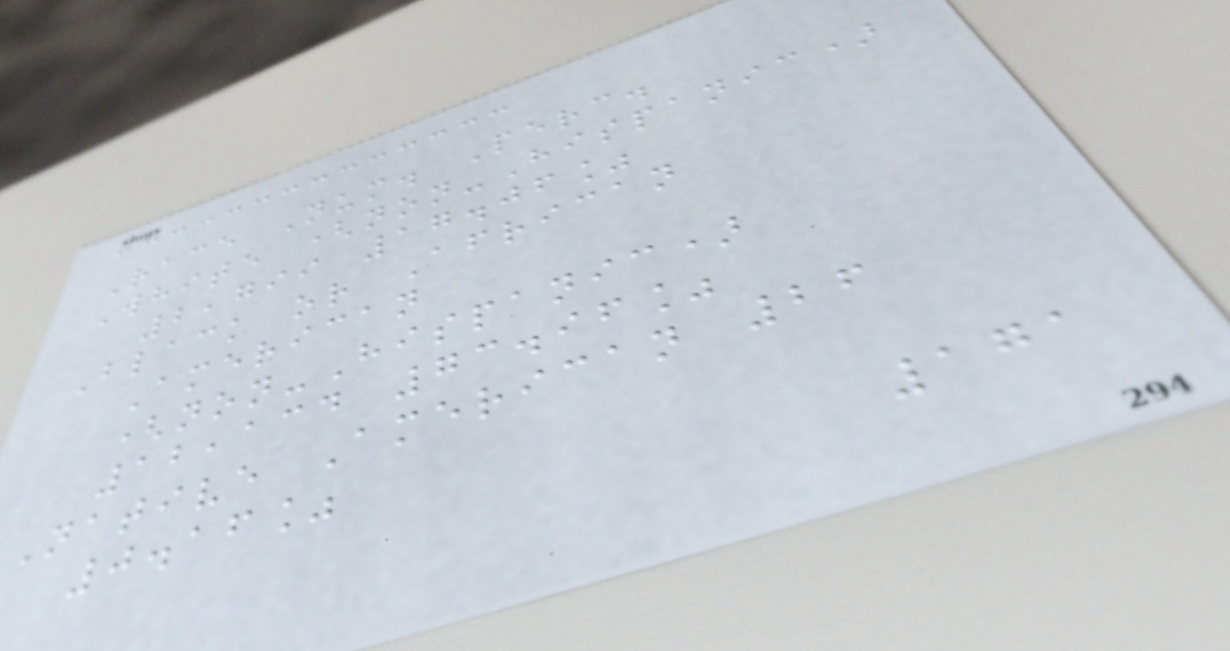Race Num. Perc.
White (non-Hispanic)
2,799 17.06%
Black or African
American
(non-Hispanic)
12,134 73.96%
Native American 26
0.16%
171
